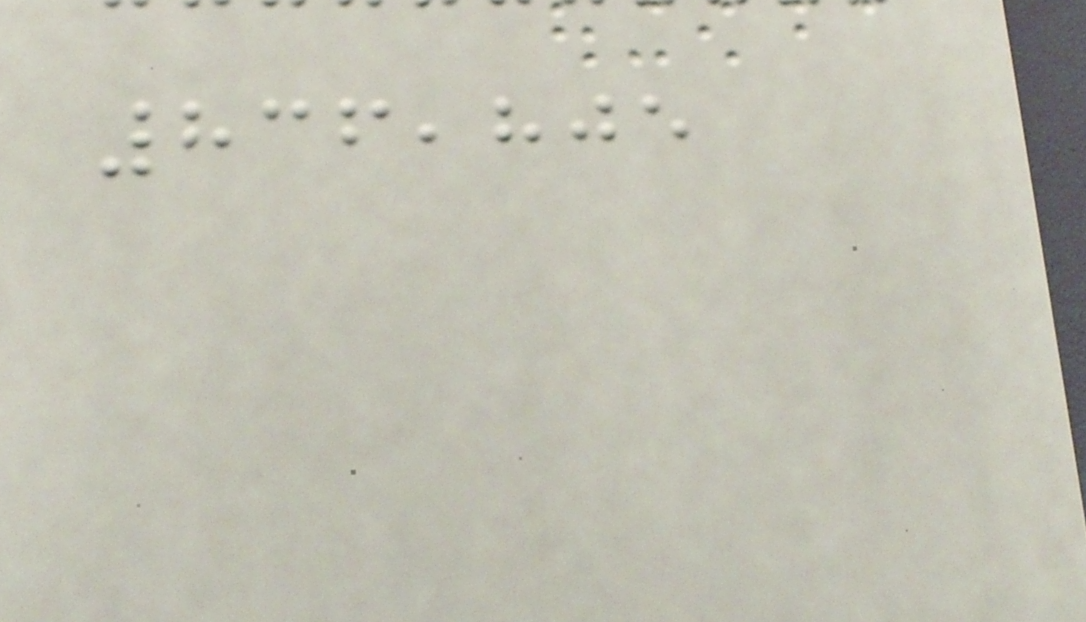836,805
